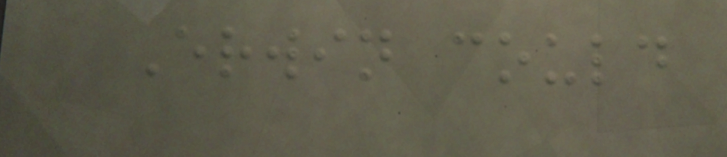Erwin could
